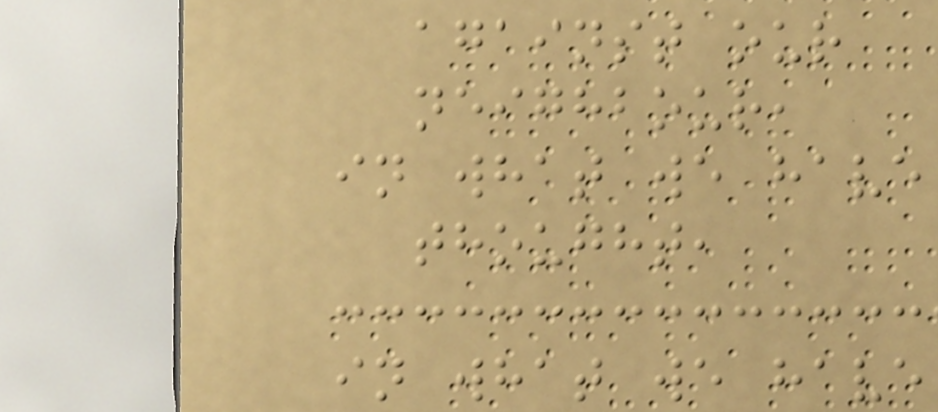against our
neighbour,
in what we have
thought,
in what we have
